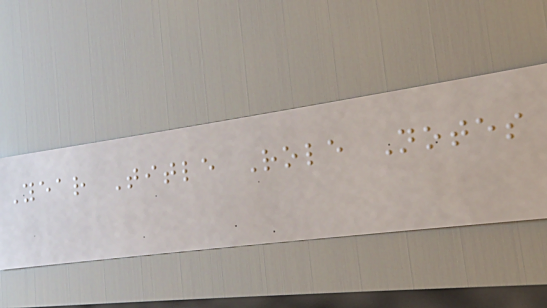Year Title Role Notes
